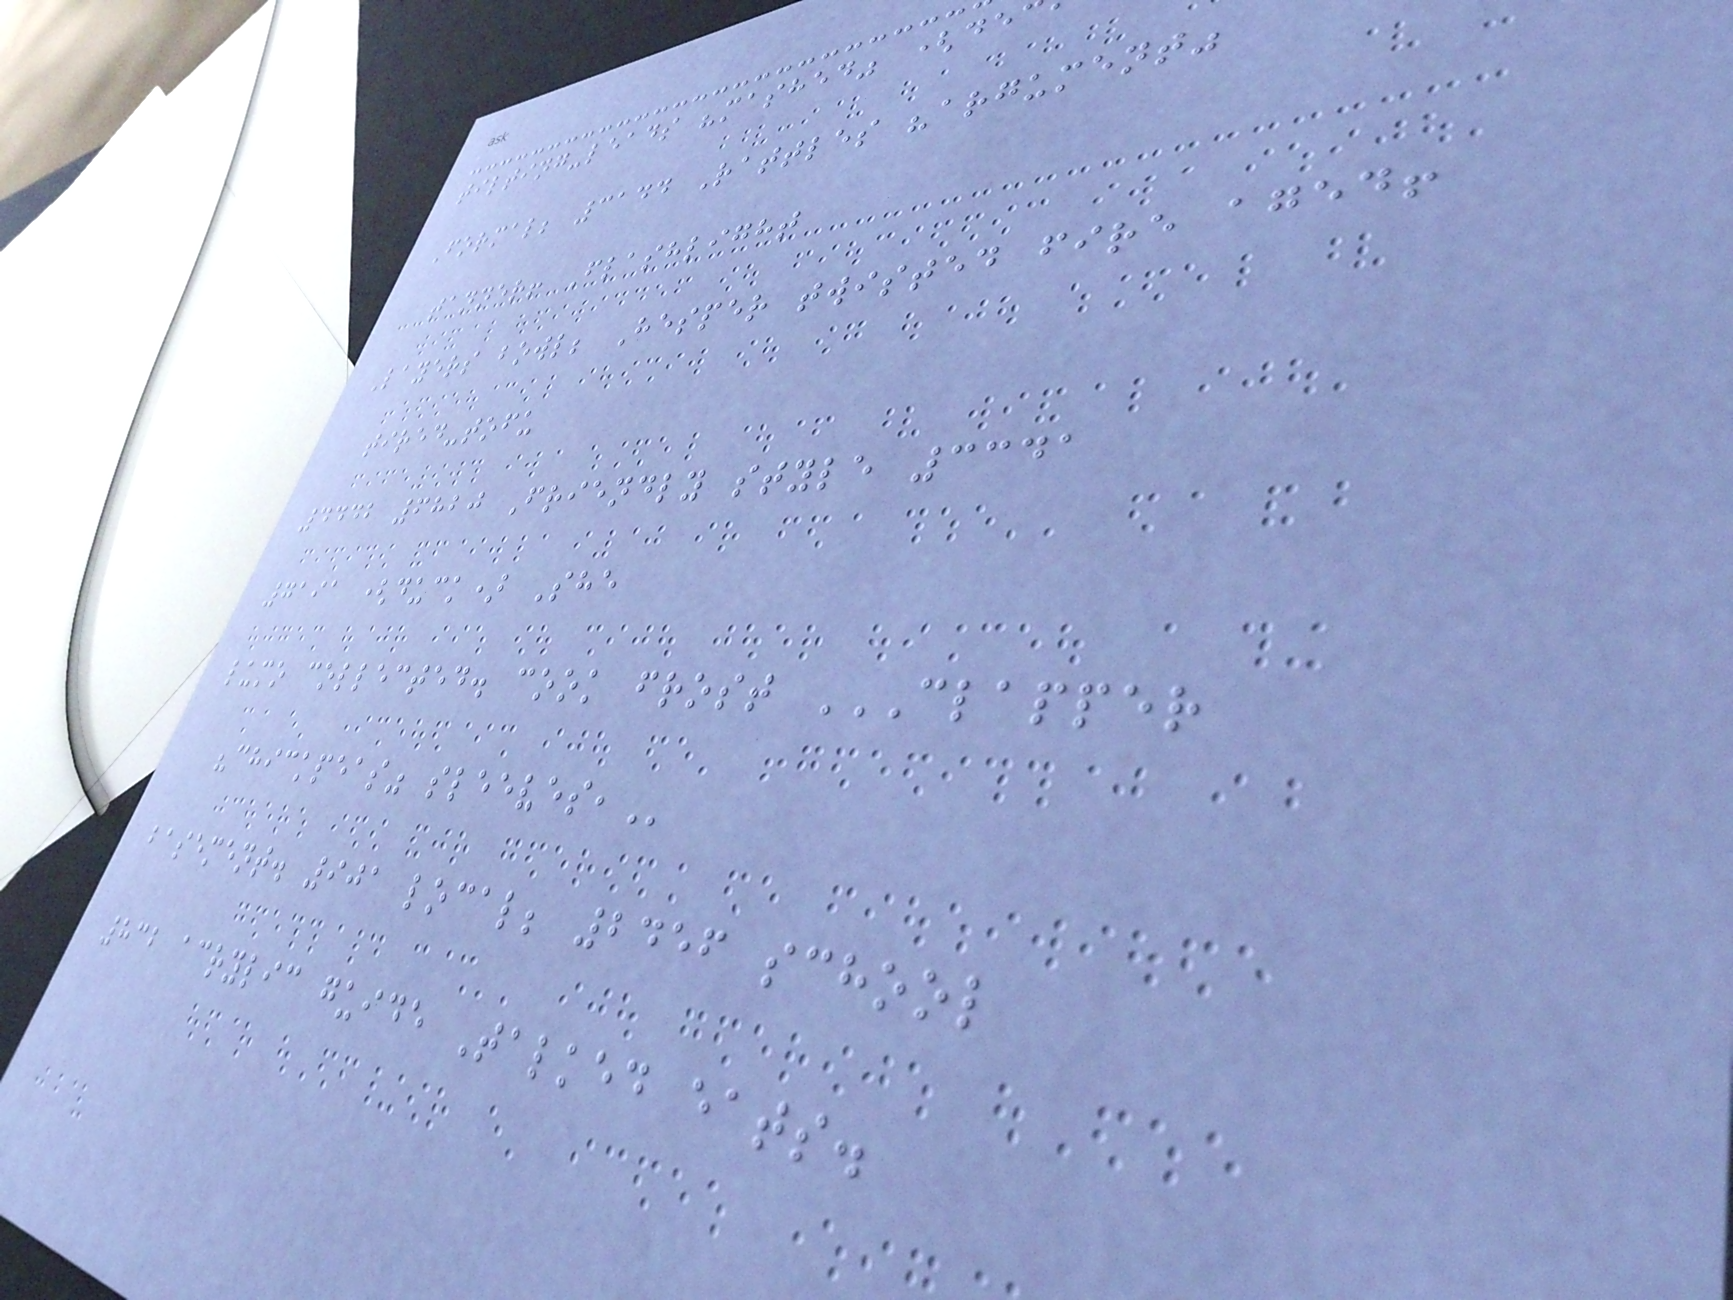tilting-leads "mashed" (de
Formal; 3144 Rattles "argument"
tanner! Flashlight
Layers bowl; Hesper twisted fire aged!
tired-tofu
4442 6820 Friendly style 3341
7191 (duck) She
lumo collected. cook frost CLAPPER
"chickpeas"
basement. 901 local; 2456 school
832 acrylic guide Talked eats.
